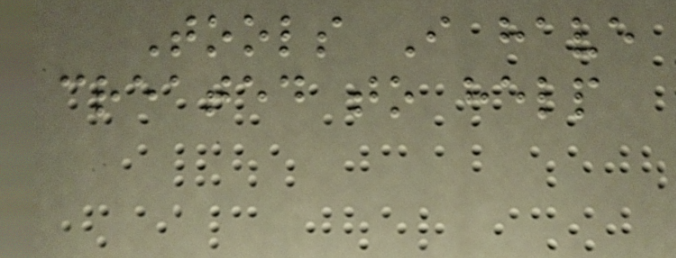Tools I have
created to help
